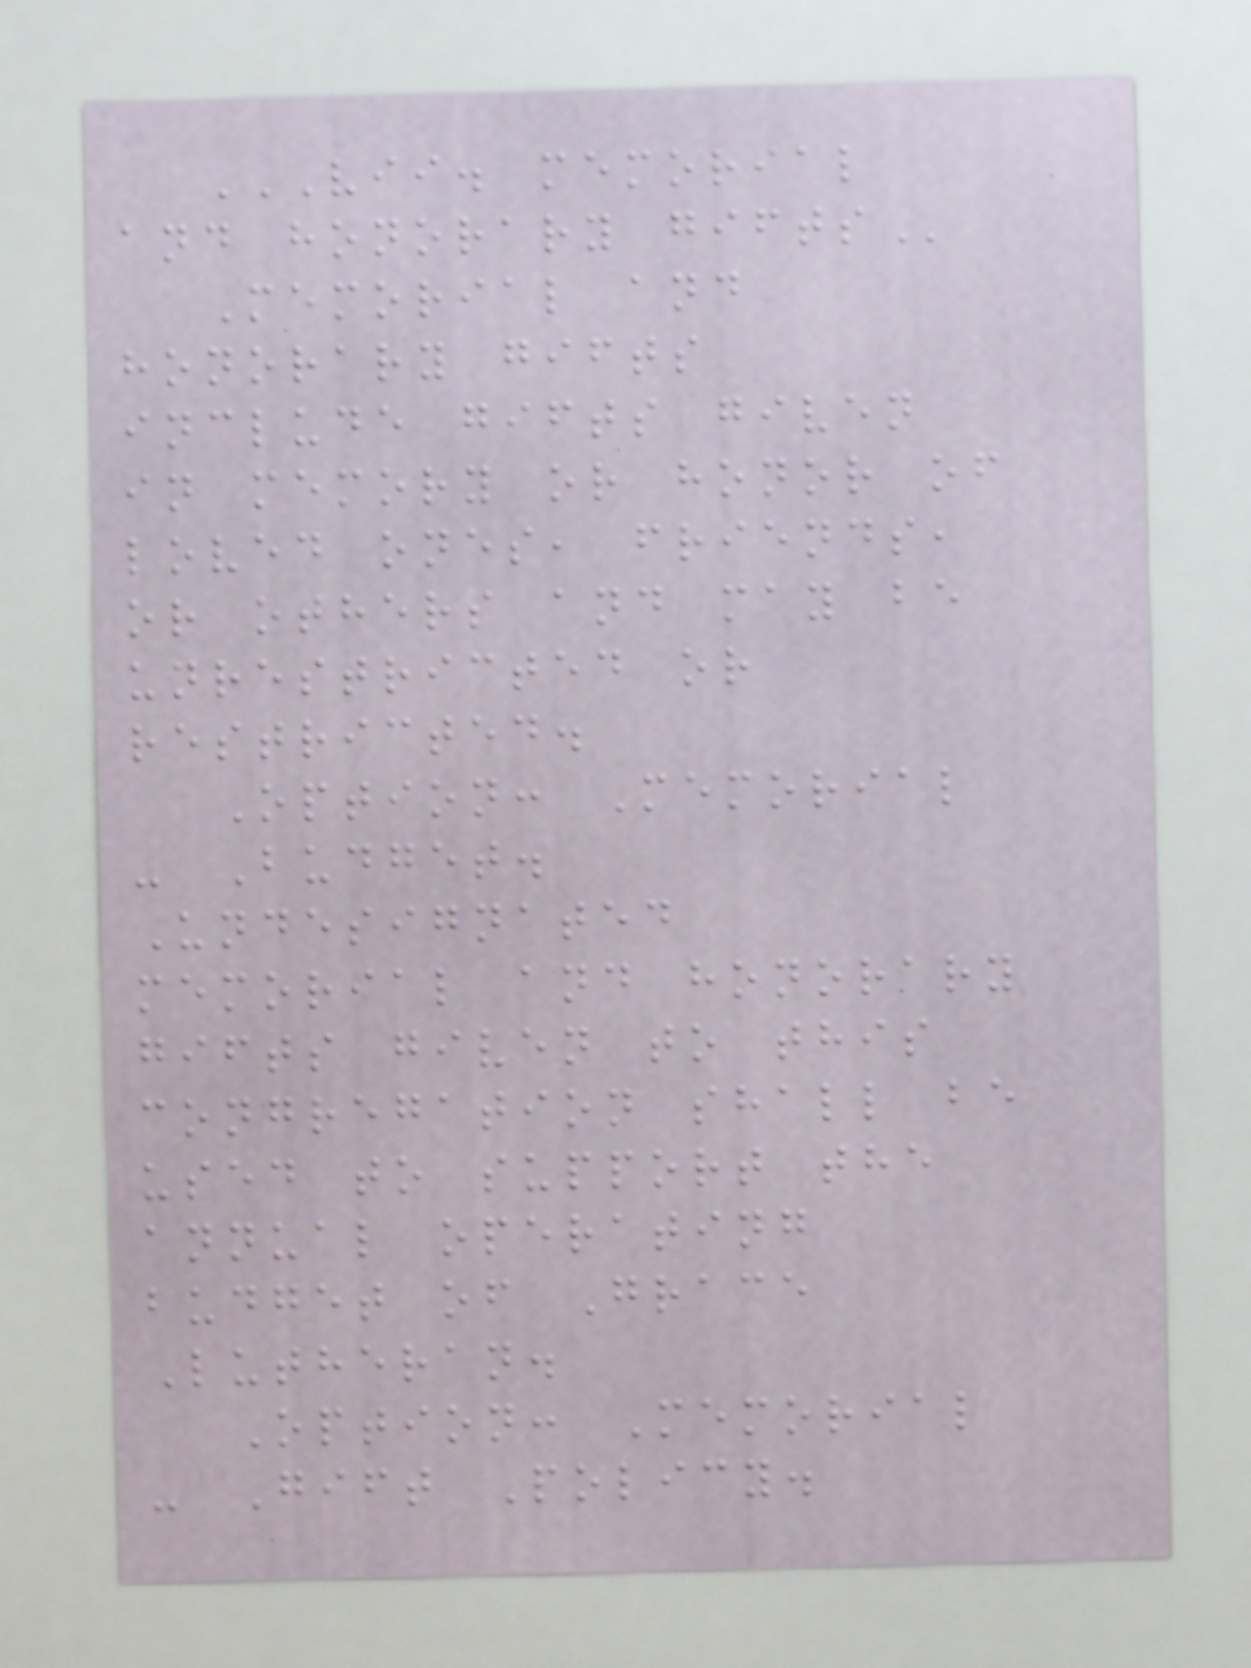VII. MEMORIAL
AND HONORARY GIFTS
Memorial and
honorary gifts
include gifts given
in memory or honor of
loved ones, friends,
or others and may be
unrestricted or
restricted.
Option: Memorial
- Budget.
Undesignated
memorial and honorary
gifts given to this
congregation shall be
used to support the
annual operating
budget of Grace
Lutheran.
Option: Memorial
- Gift Policy.
